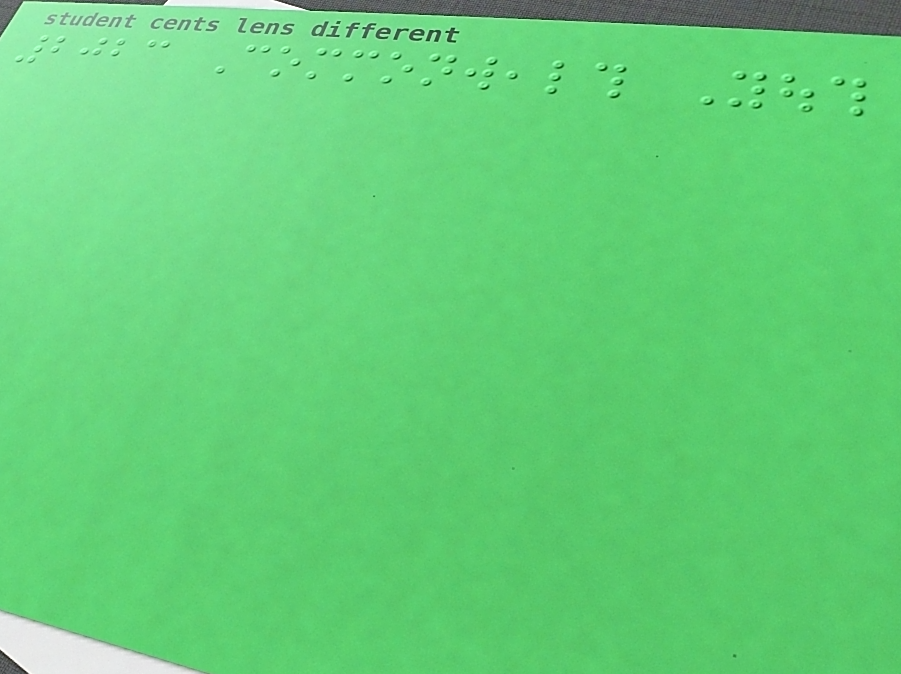2023 Commonwealth Youth
